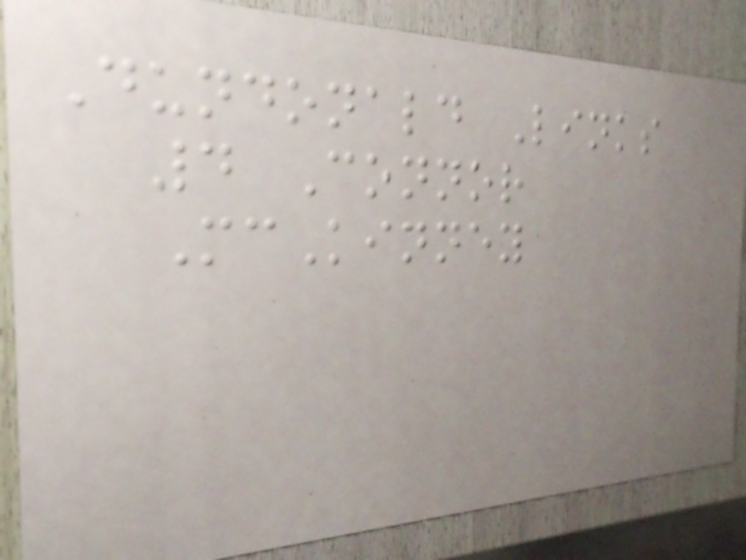Dundonald Links
4 Connor
McKinney
